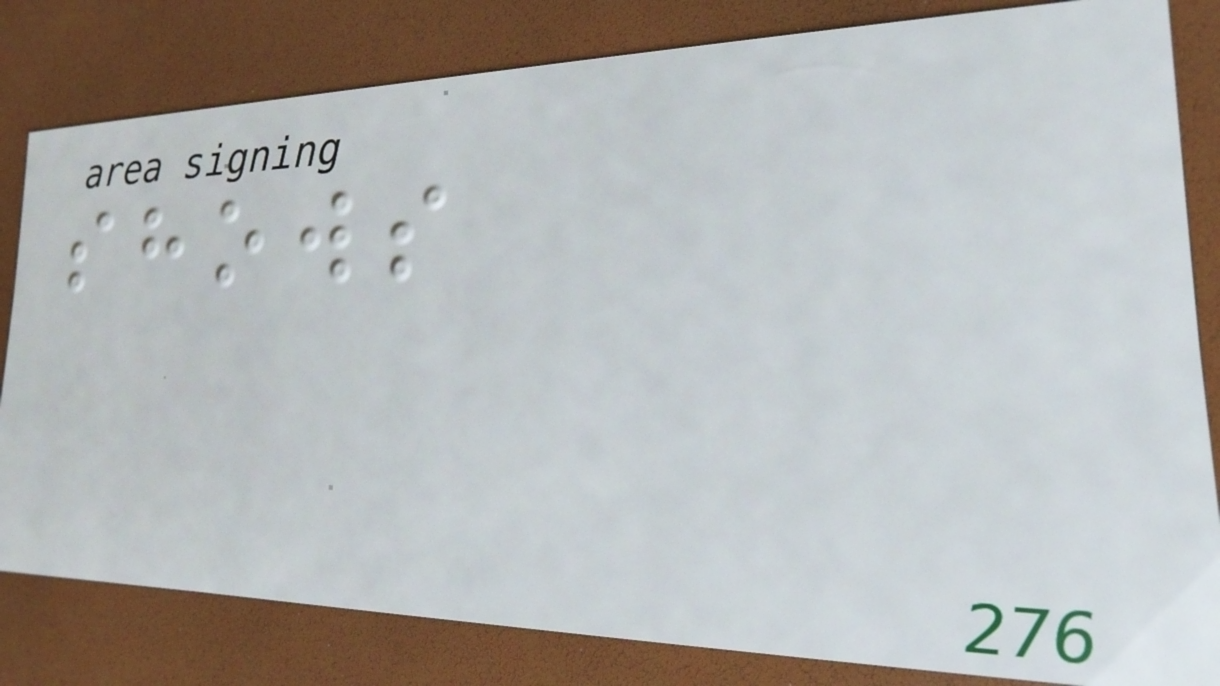shows
